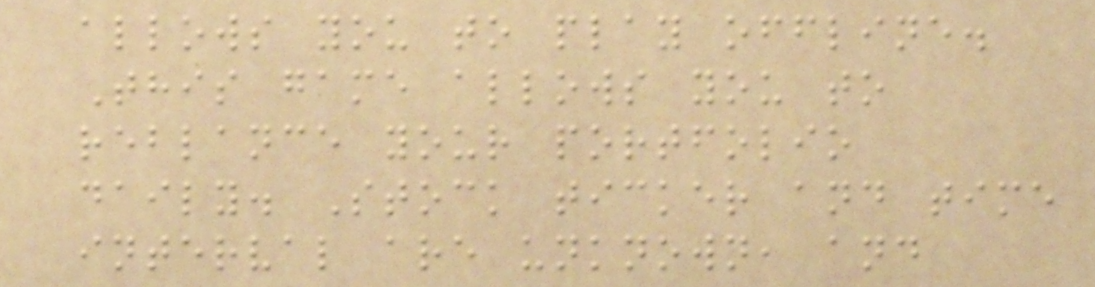allows you to play offline.
This game allows you to
reblance your portfolio
daily. Stock ticker and time
interval are unknown, and
